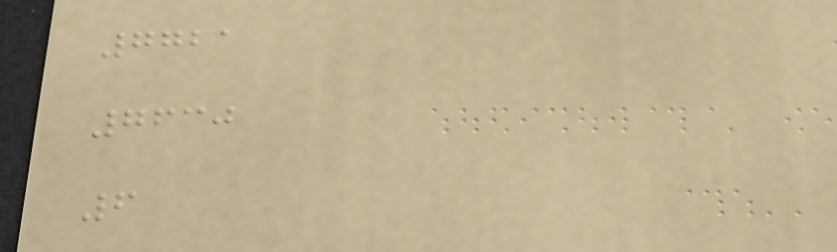7721
7630
6
